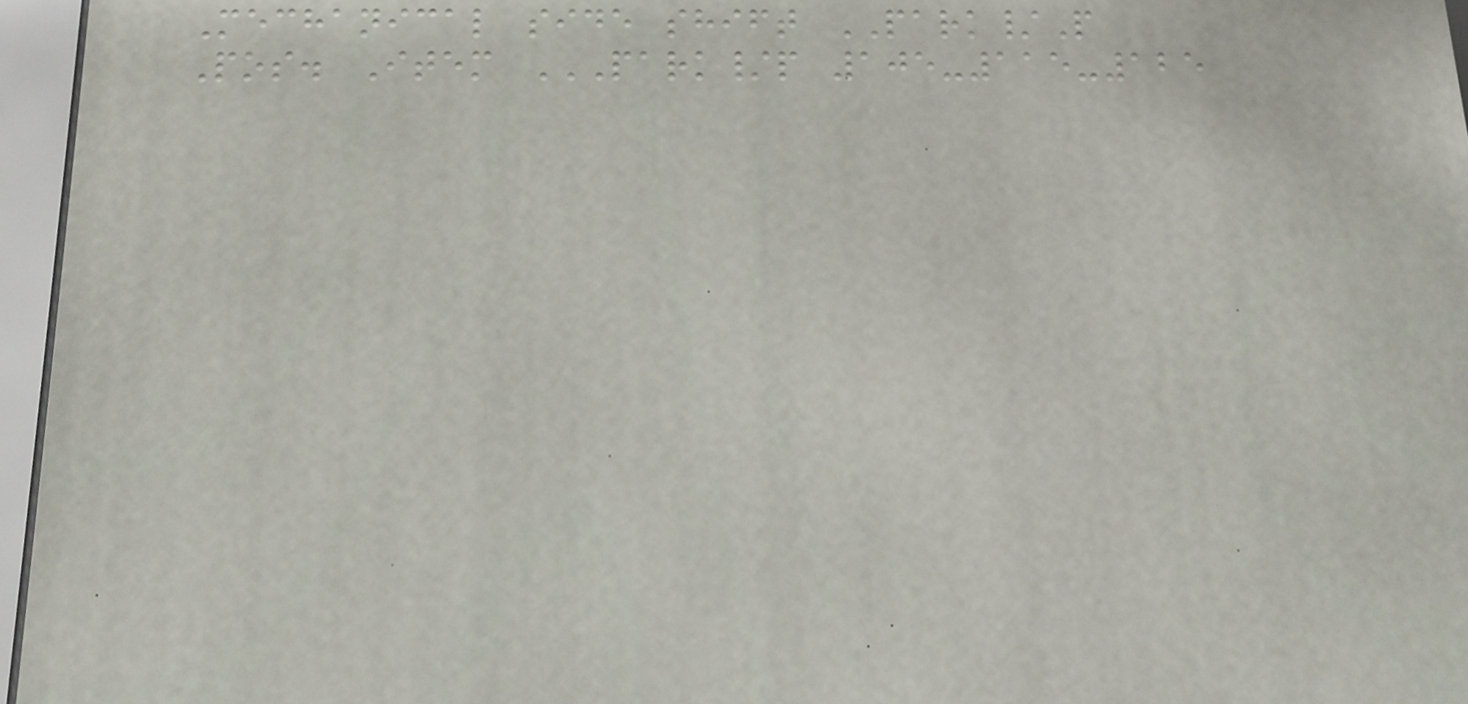Mechanical side shift PARK/P
Pos. Item PARK/P 105-115-125
